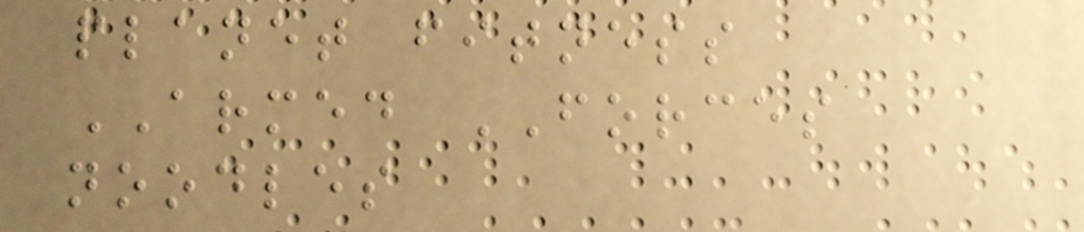planet fitness
ARMED FORCES
noodles
